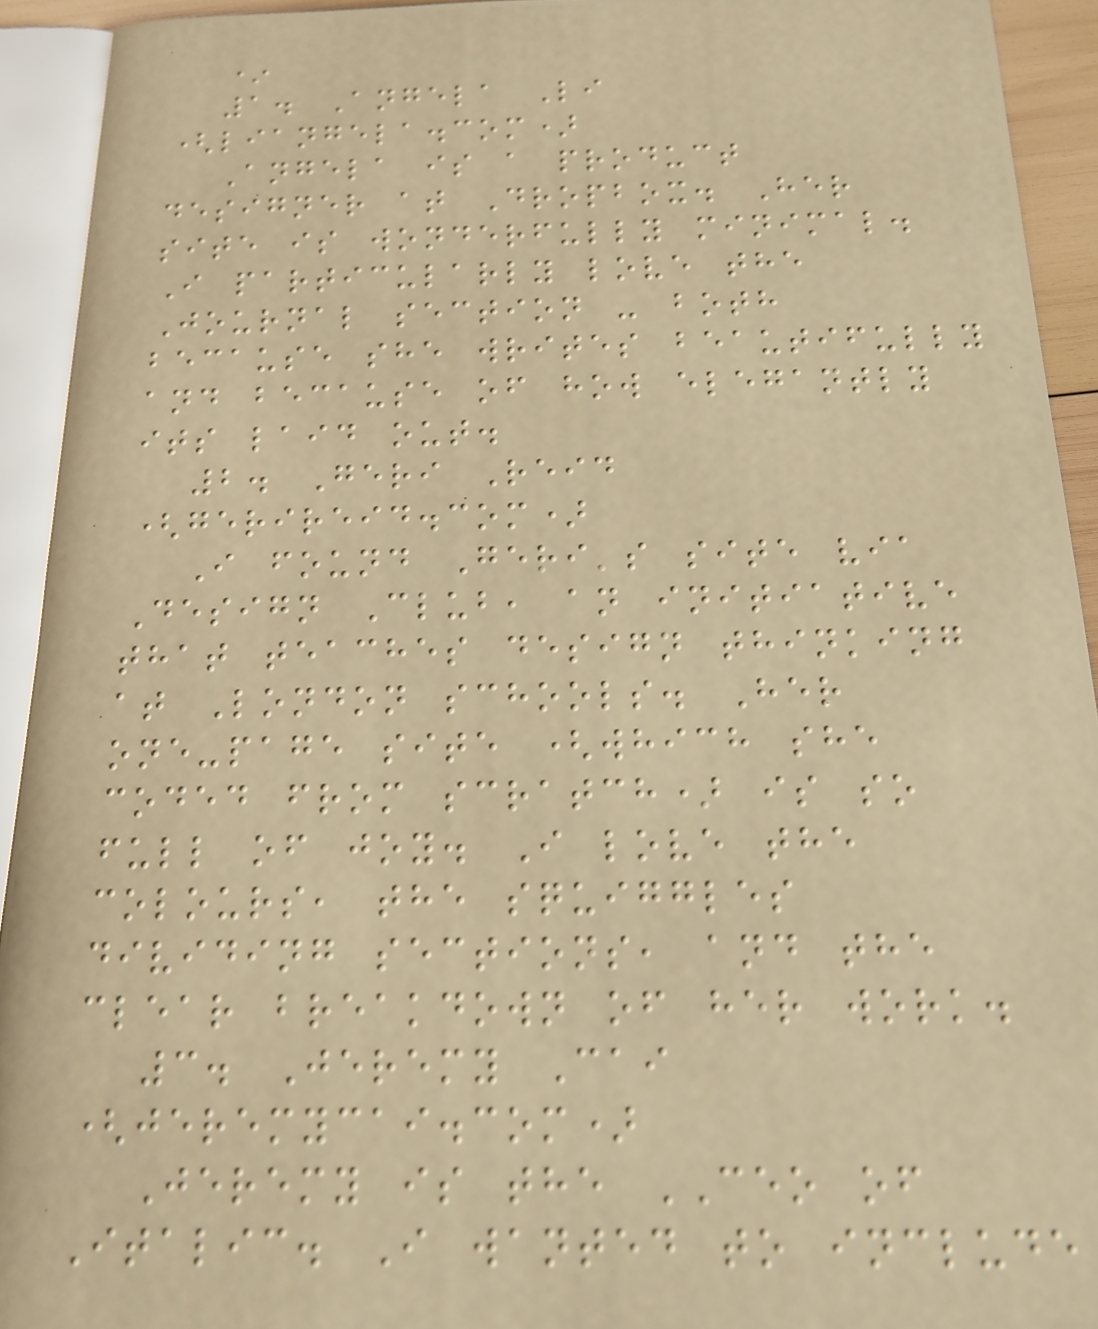*
1. Angela Li
(liangela.com)
Angela is a product
designer at Dropbox. Her
site is wonderfully minimal.
I particularly love the
Journal section - both
because she writes beautifully
and because of how elegantly
its laid out.
2. Geri Reid
(gerireid.com)
I found Geri's site via
Design Club, an initiative
that teaches design thinking
at London schools. Her
one-page site (which she
coded from scratch) is so
full of joy. I love the
colours, the squiggles
dividing sections, and the
clear breakdown of her work.
3. Jeremy Cai
(jeremycai.com)
Jeremy is the CEO of
Italic. I wanted to include
